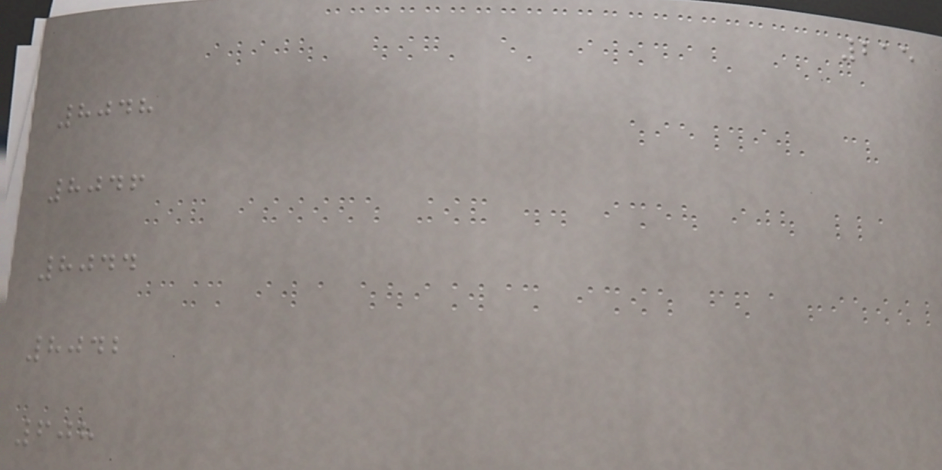215
8048
8046
8044
8042
608
